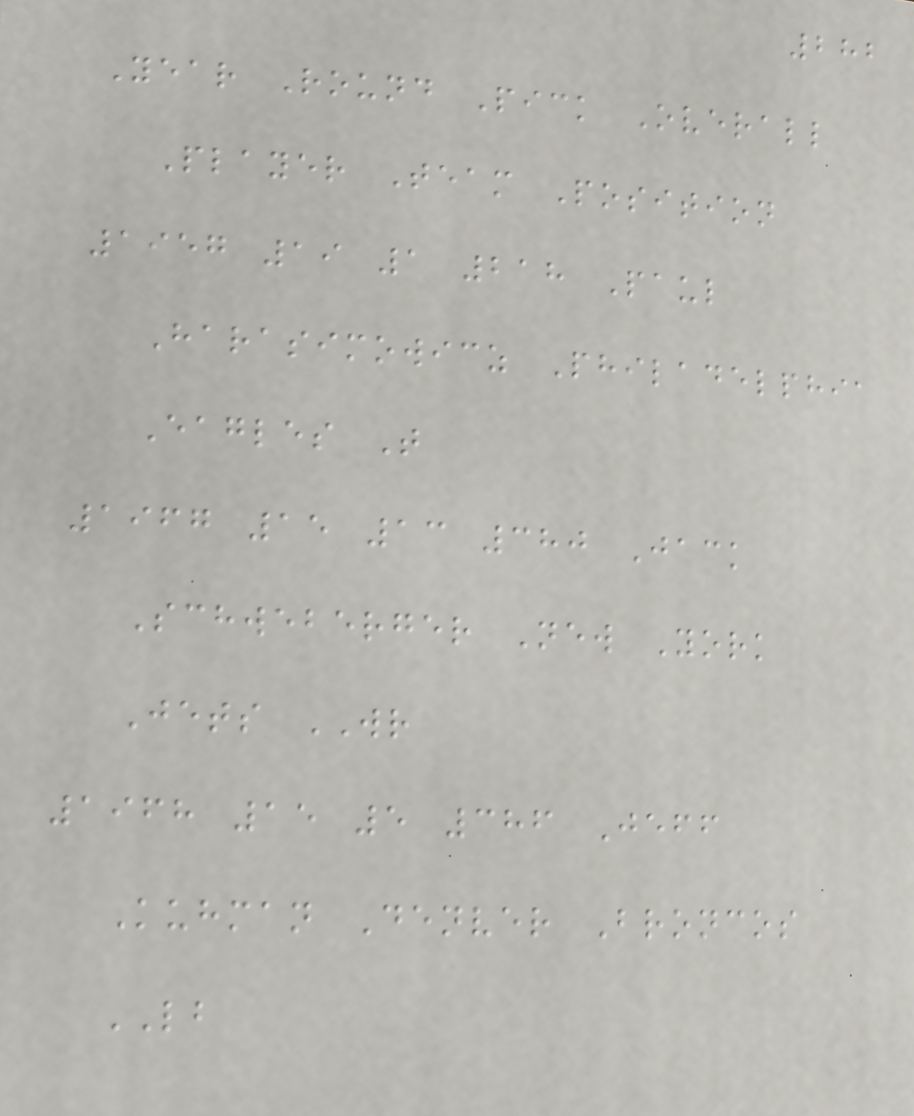282
Year Round Pick Overall
Player Team Position
1957 19 1 218 Paul
Harasimowicz Philadelphia
Eagles T
1967 15 13 380 Jack
Schweberger New York
Jets WR
1968 15 5 386 Jeff
Kuhman Denver Broncos
LB
